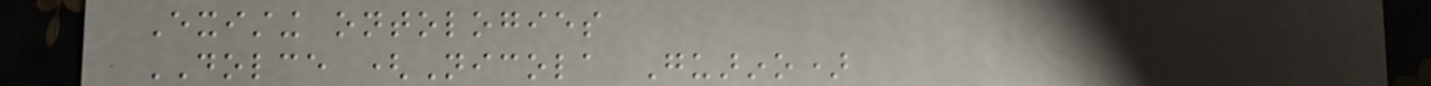Existing ontologies
DOLCE (Nicola Guarino)
